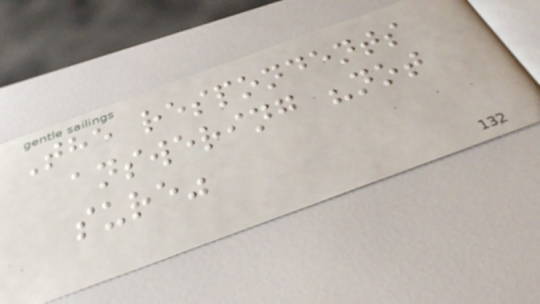The respondents
answering "not
sure"
